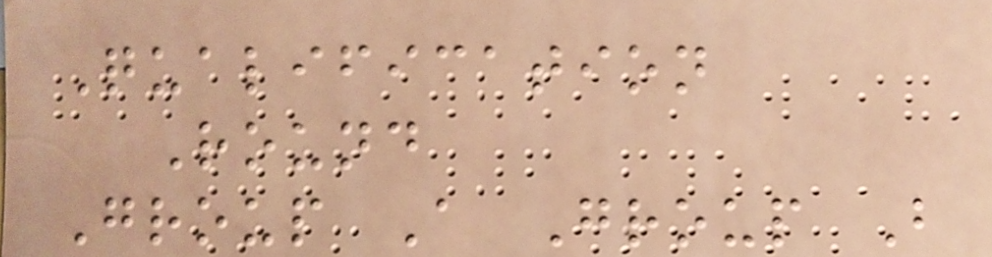Qualification
Round
Group A Group B
